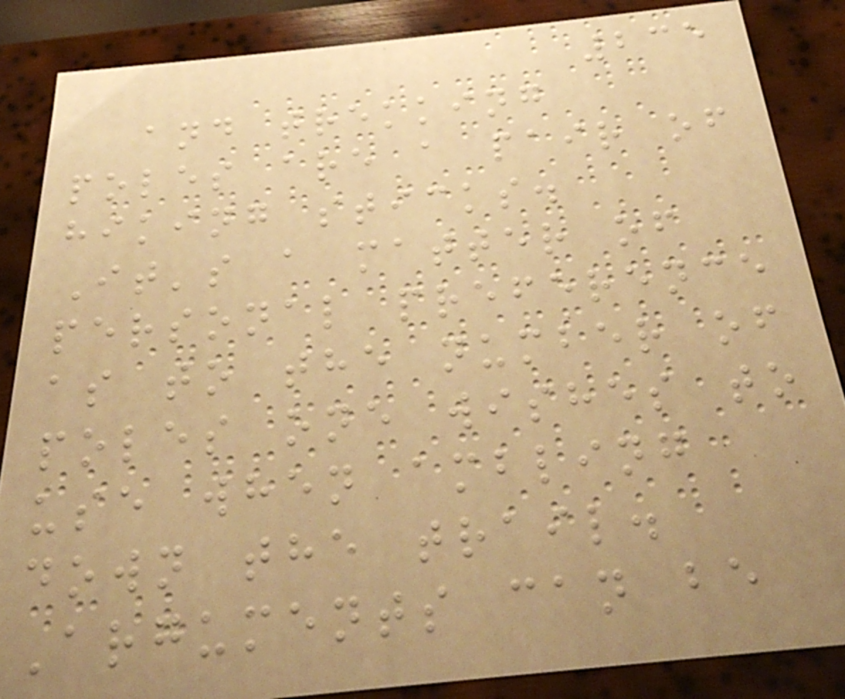235
and trekking
poles are a pair of
hiking sticks.
It's a matter of
personal preference
as to the number of
poles one wishes to
use when ambling
down the trail.
Arguments can be
